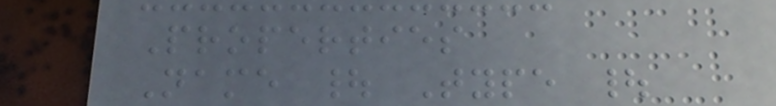Properties
Name | Type |
